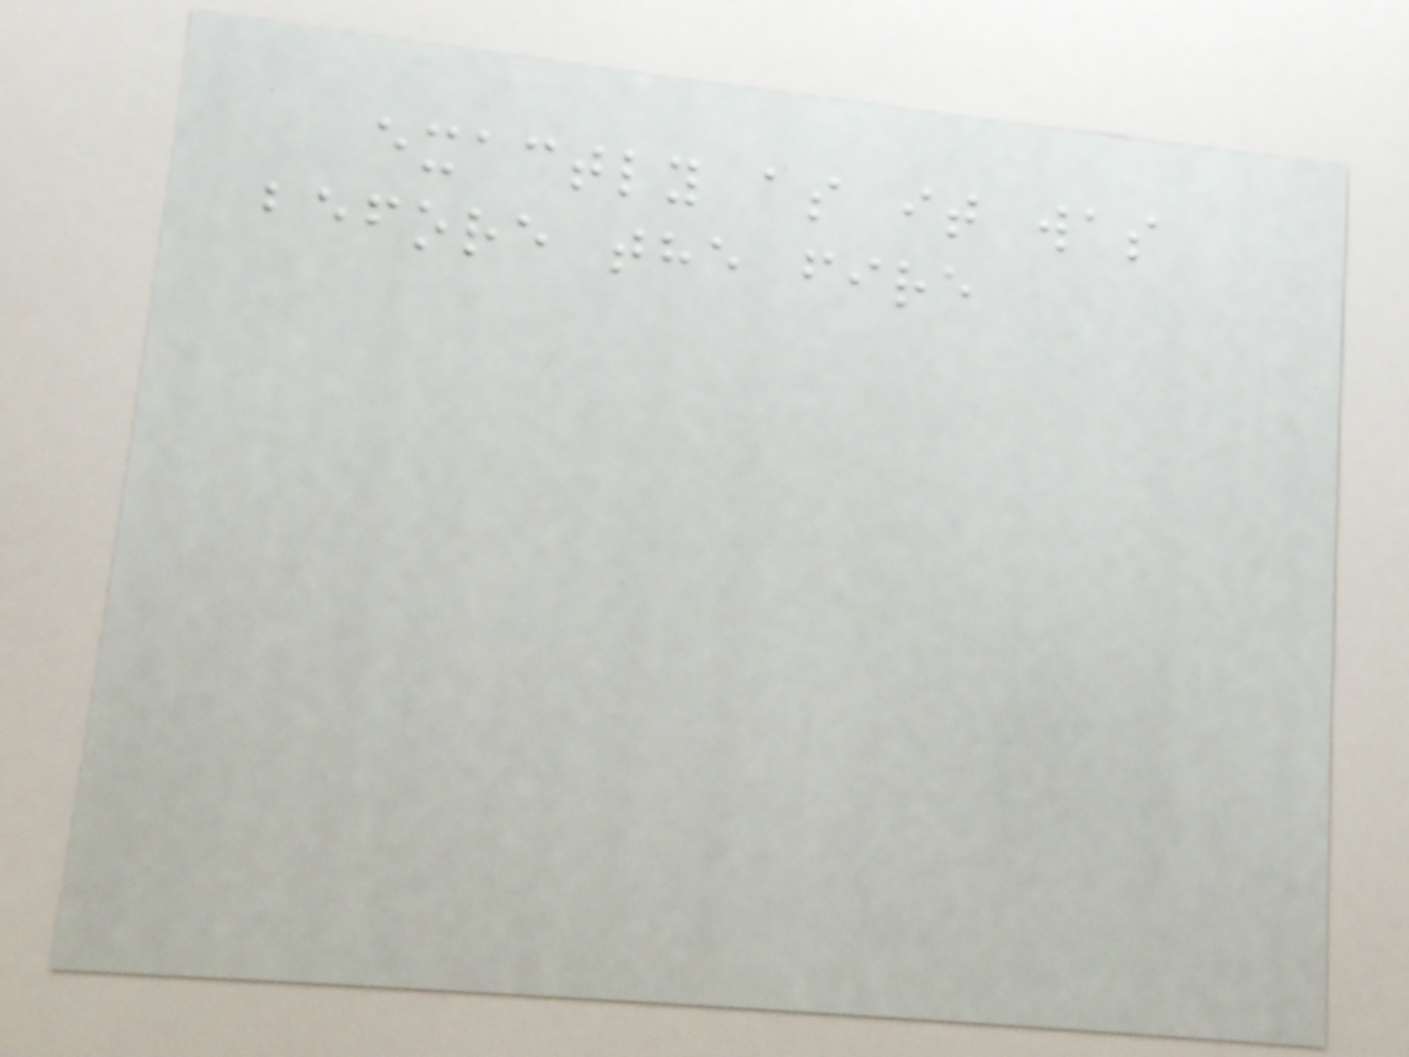exactly as it was
before the fire
